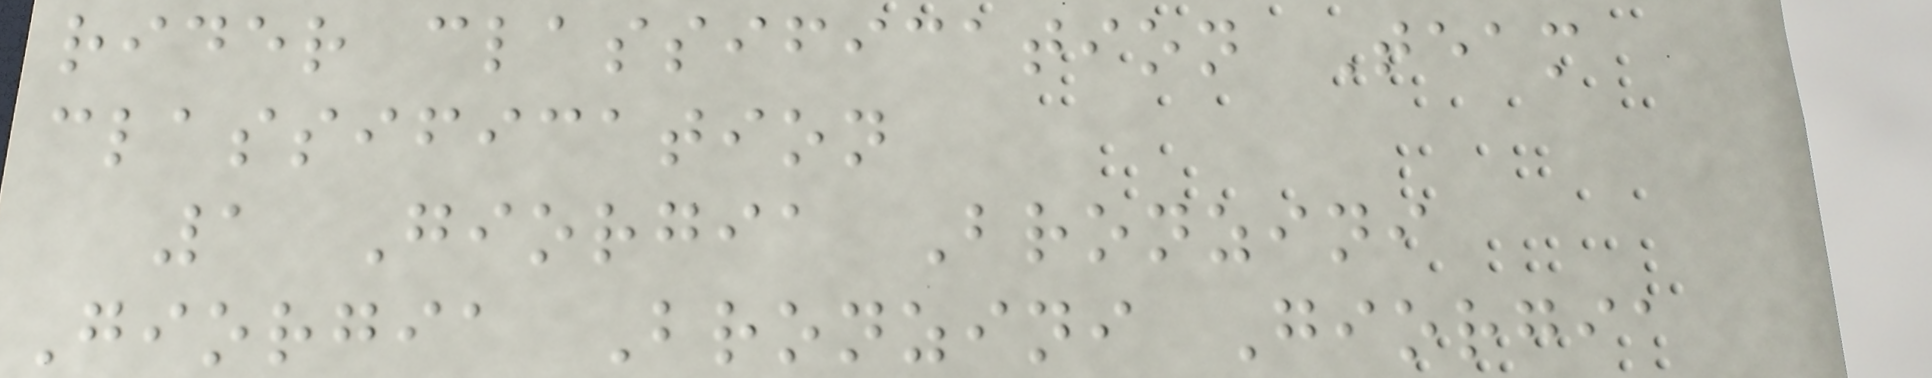rider classification Team
classification
1 Giorgia Bronzini
Giorgia Bronzini Giorgia
